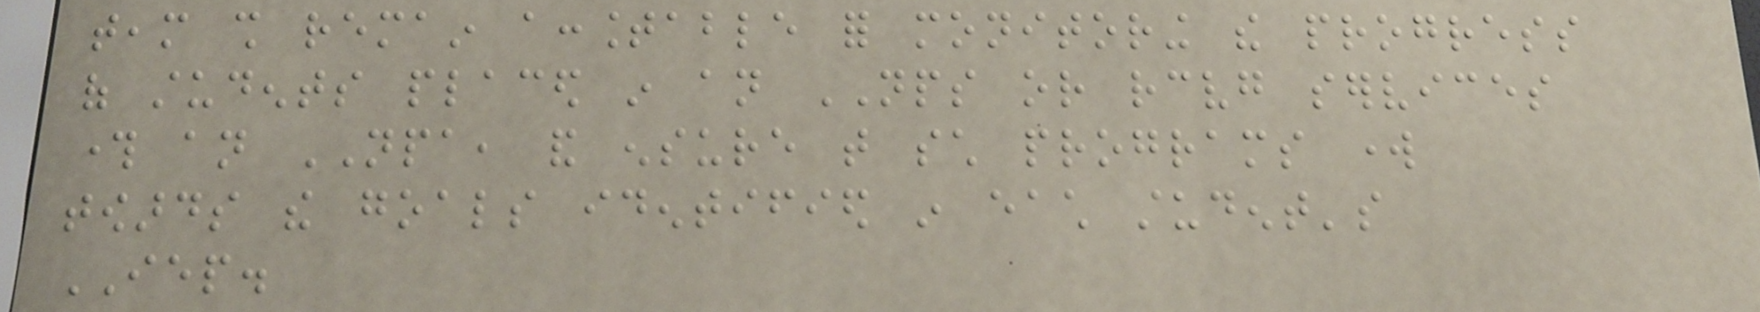team shall remain accountable for monitoring the progress
of students placed in an NPS or receiving services
through an NPA, and ensure that such programs work
towards the goals identified in each student's
IEP.
